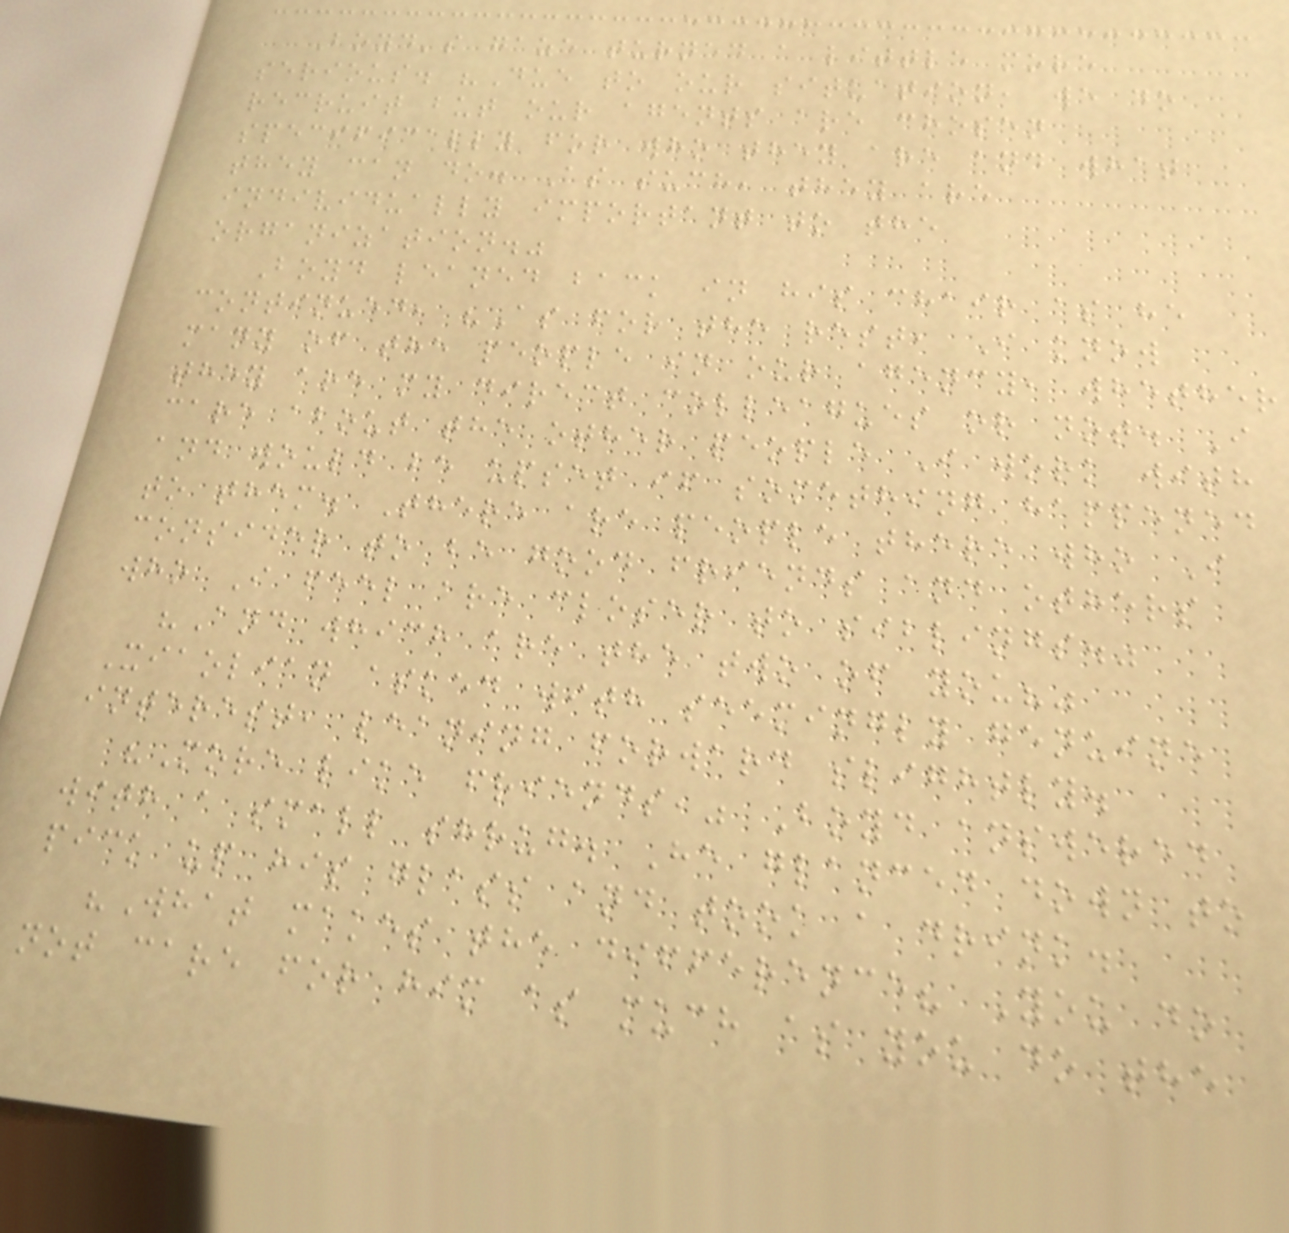Boyd's gaze turned a little more
serious. "Due to our situation, we do
recruit but our agents are chosen
specifically for who they are and what
they can do. As such, they are
individually important to the
organization."
Boyd leaned back in his chair as he
continued, "As for the rest, I know
many of the people in our agency, whether
they are my direct colleagues or not. I
care about the other people I work with
and would be upset if something happened
to them. There are people there who I
consider to be good friends and others
who I feel are closer to siblings."
"And which are the two of you?"
Xiaolian asked with seemingly genuine
interest, leaning forward slightly.
"More like friends," Boyd answered
with a small shrug. He glanced down to
pick up his glass and took a drink.
"What makes the difference? You do
not care for him as much as you do the
